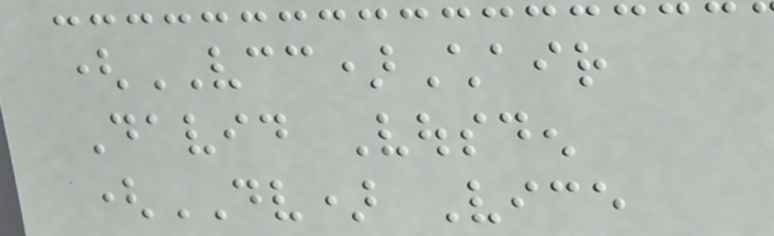(VCC)Chair
David Vousden
(DV) Vice
